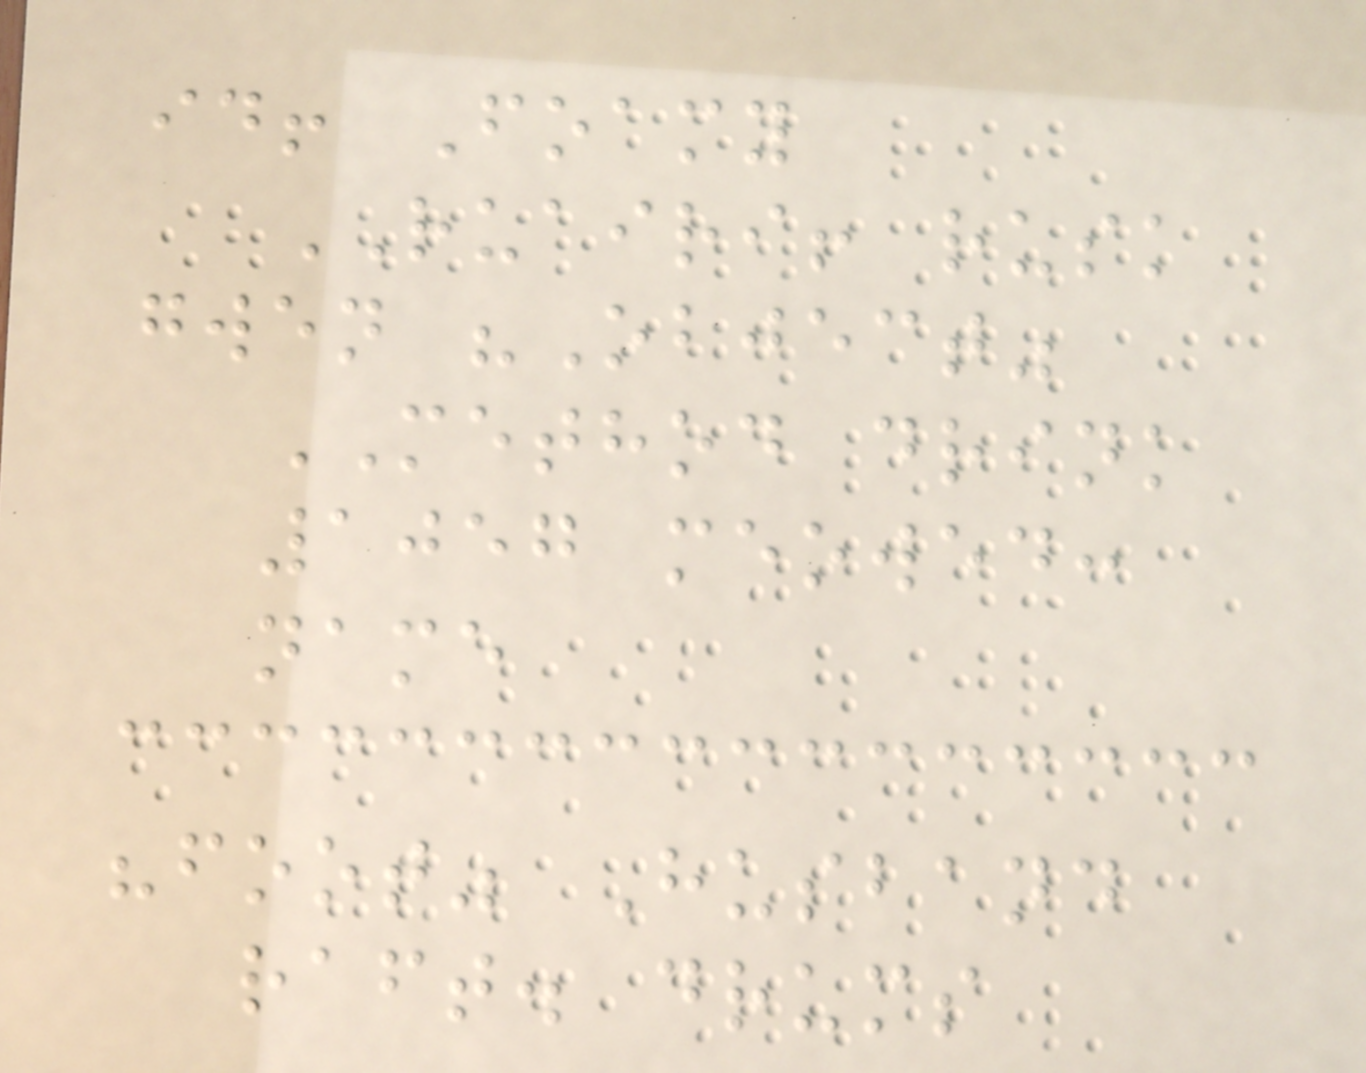id! Foamy
RUAIRI! rusk
gwen "Object"
METHOD drink
1057 meowed:
name
"foot" Husband
raft. drums
